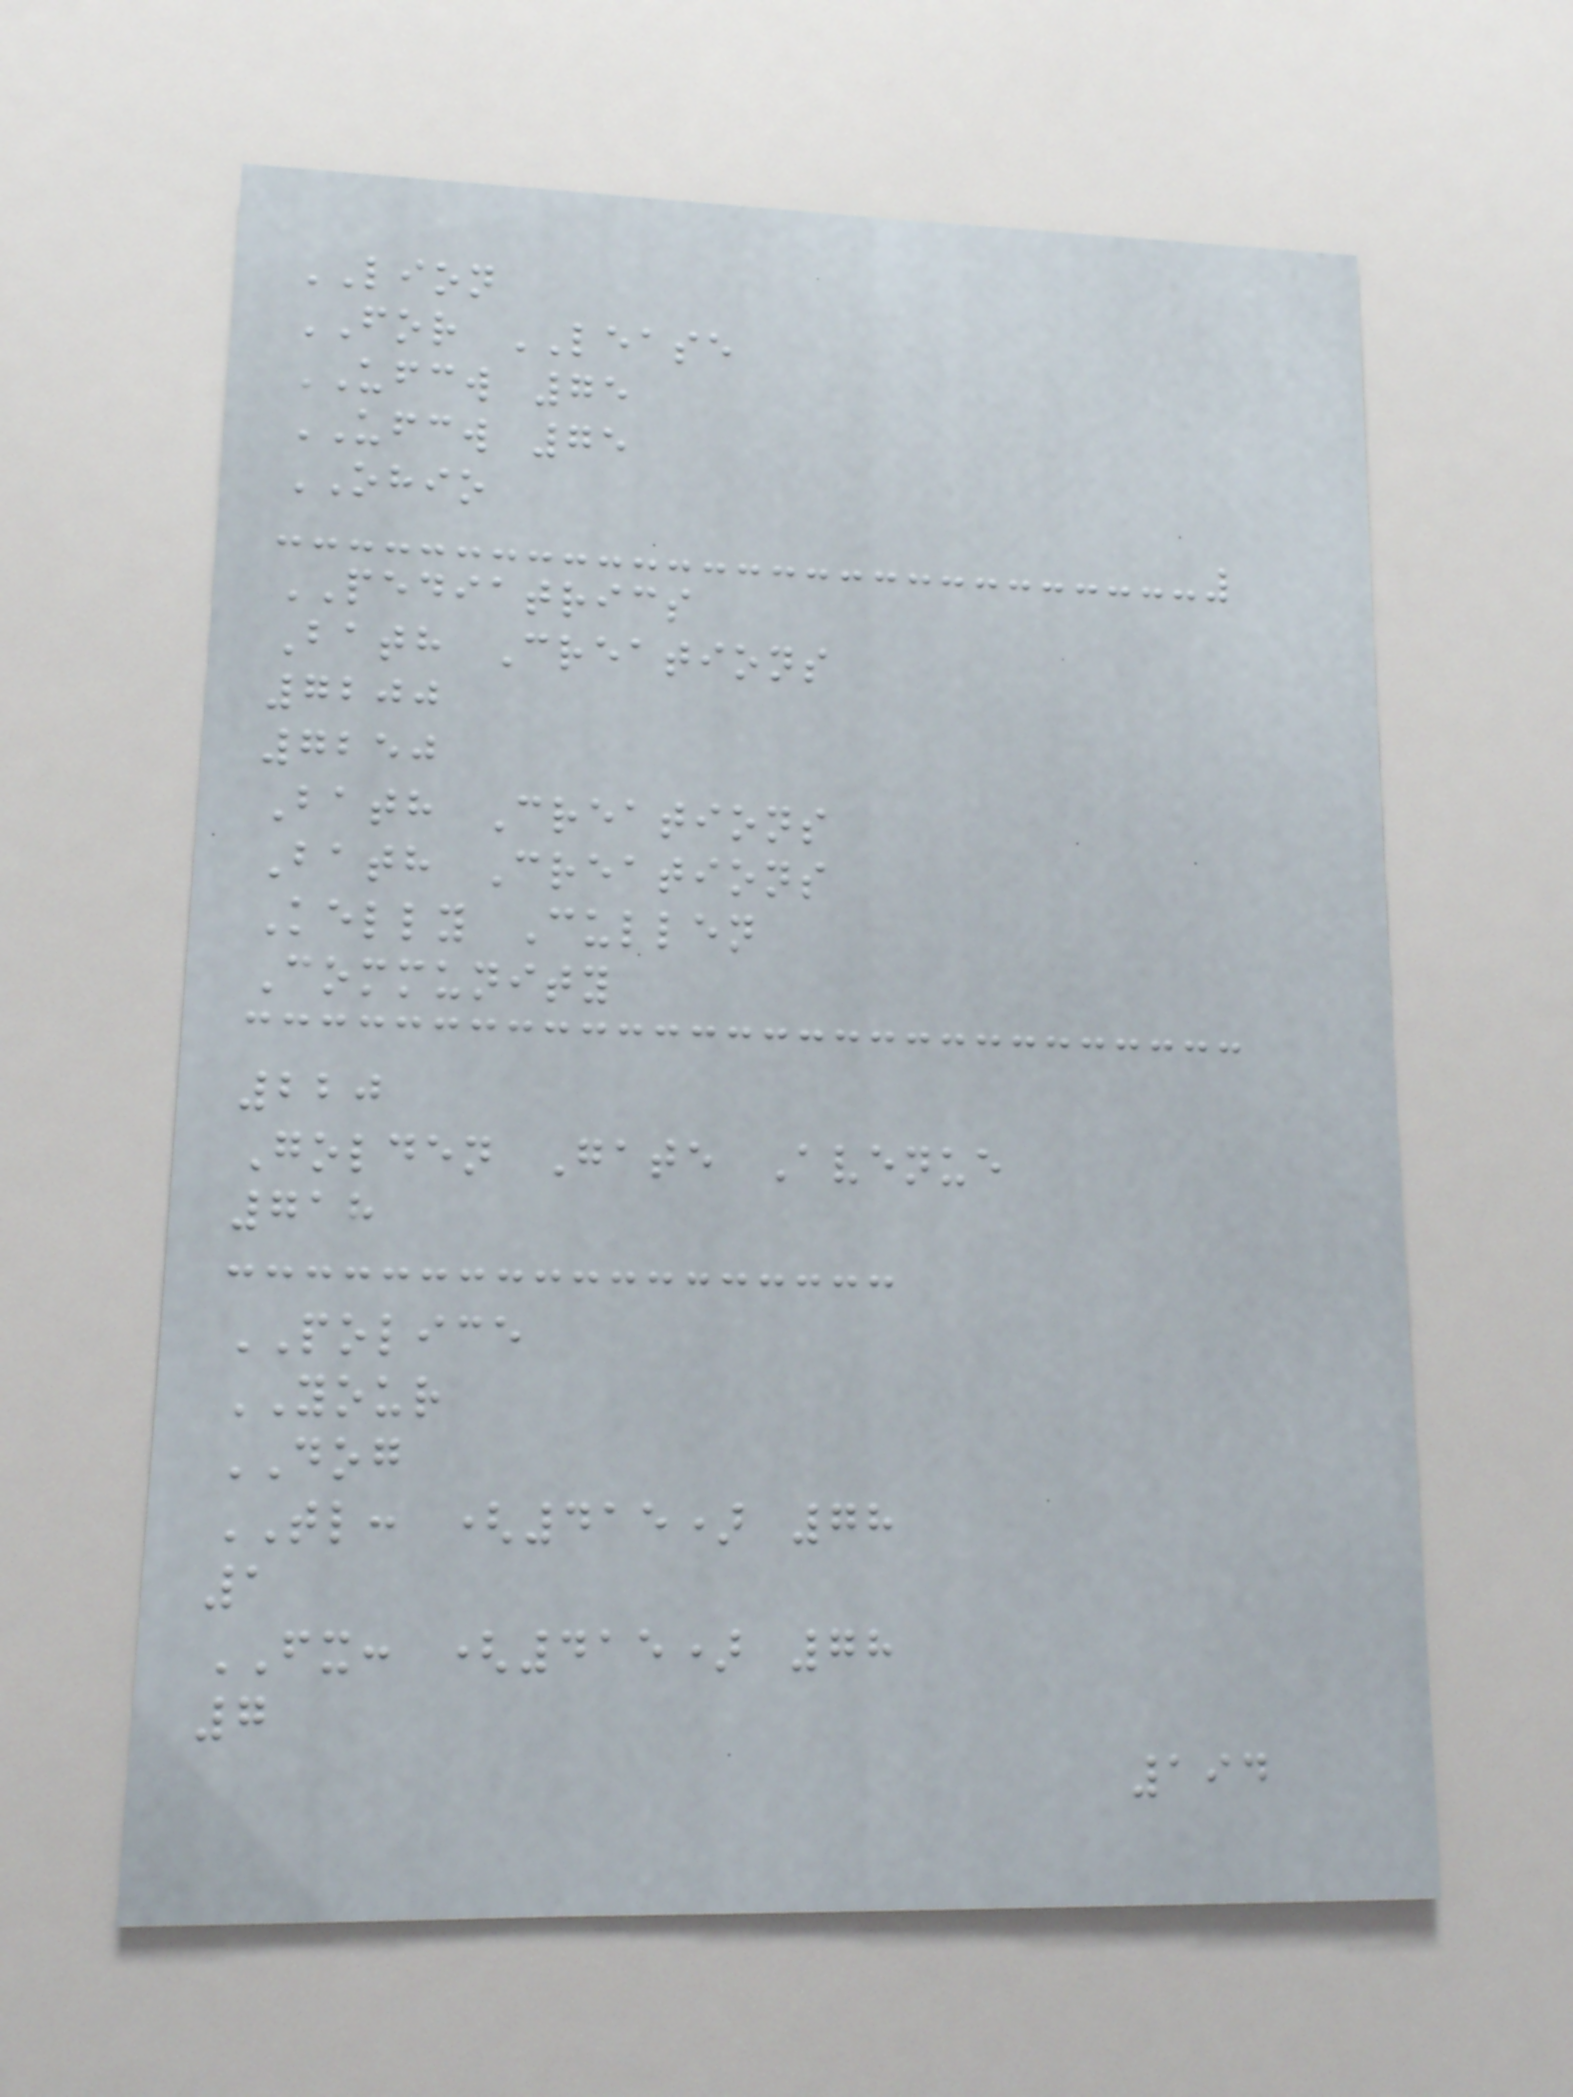LION
FOR LEASE
UFCW 75
UFCW 75
OHIO
PEDIATRICS
Bath Creations
7200
7250
Bath Creations
Bath Creations
Kelly Cullen
Community
220
Golden Gate Avenue
718
POLICE
YOUR
DOG
TL: (415) 78
1
FX: (415) 78
7
194
